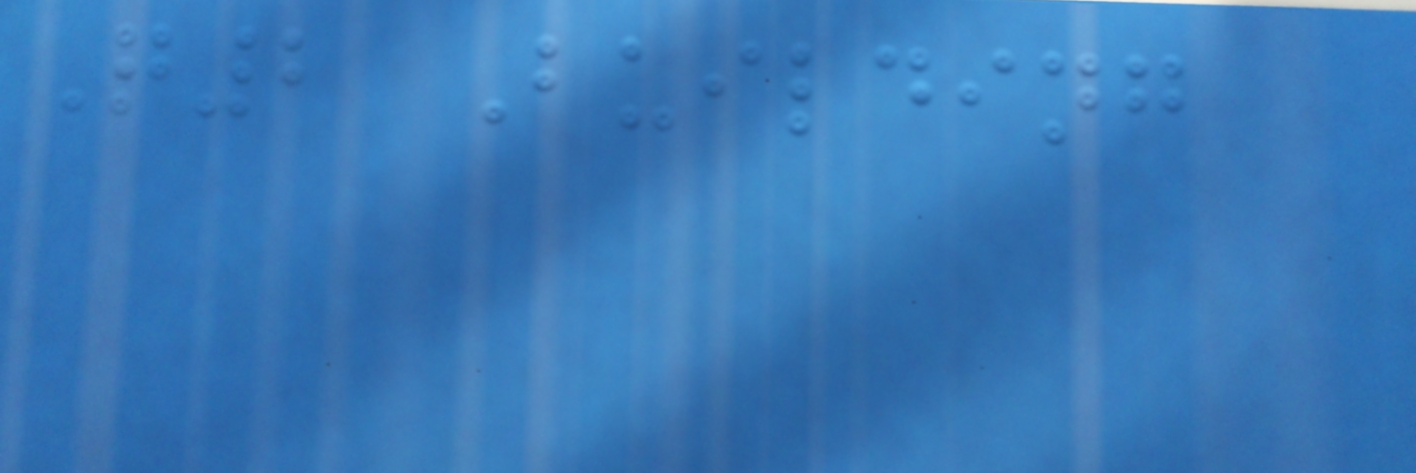Q2 Building
